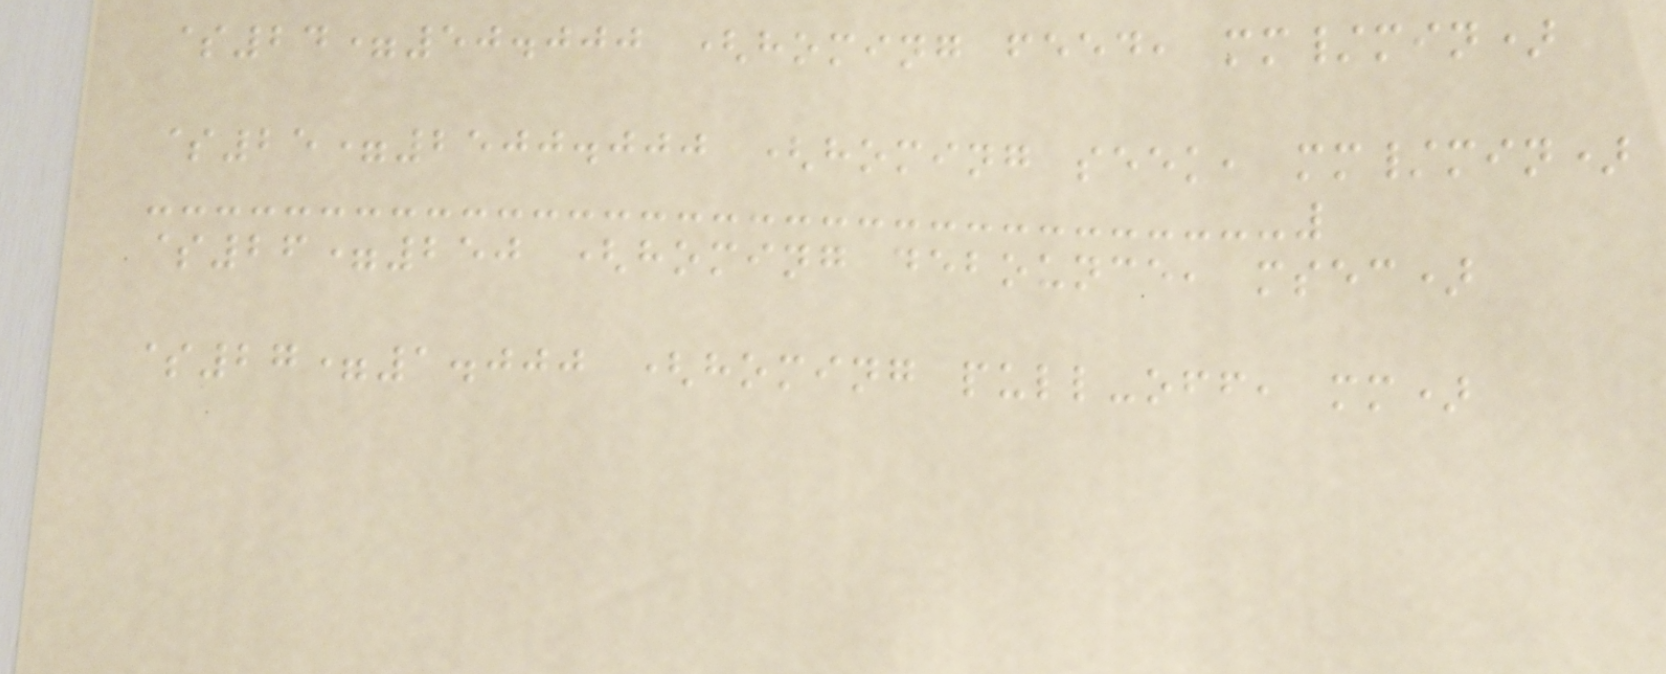$24=50.000 (homing feed, mm/min)
$25=2500.000 (homing seek, mm/min)
$26=250 (homing debounce, msec)
$27=1.000 (homing pull-off, mm)
